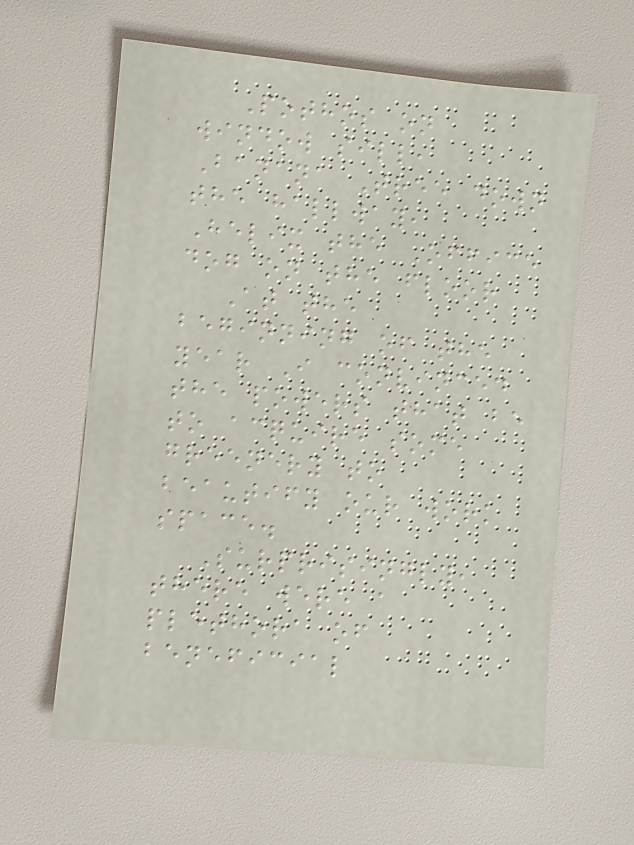Pothos on
window sill,
Banana Tree down
the hallway,
Helix the Office
dog on the floor
At the
beginning of the
year I convinced
the powers that be
to acquire some
greenery to
beautify our work
space.
Surprisingly,
there were a
plethora of
beneficial
